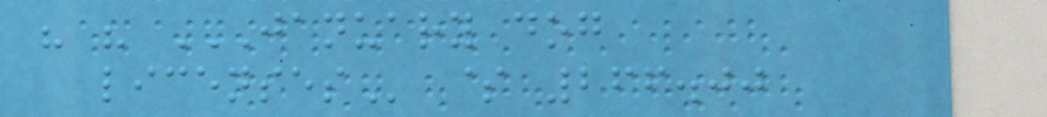" " JANUARY DOG
LICENSES $ 266.00
